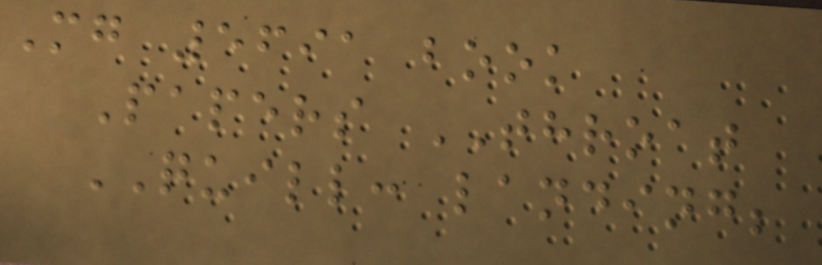Mg 5691 book
Papers THROAT
QUILL: landing;
